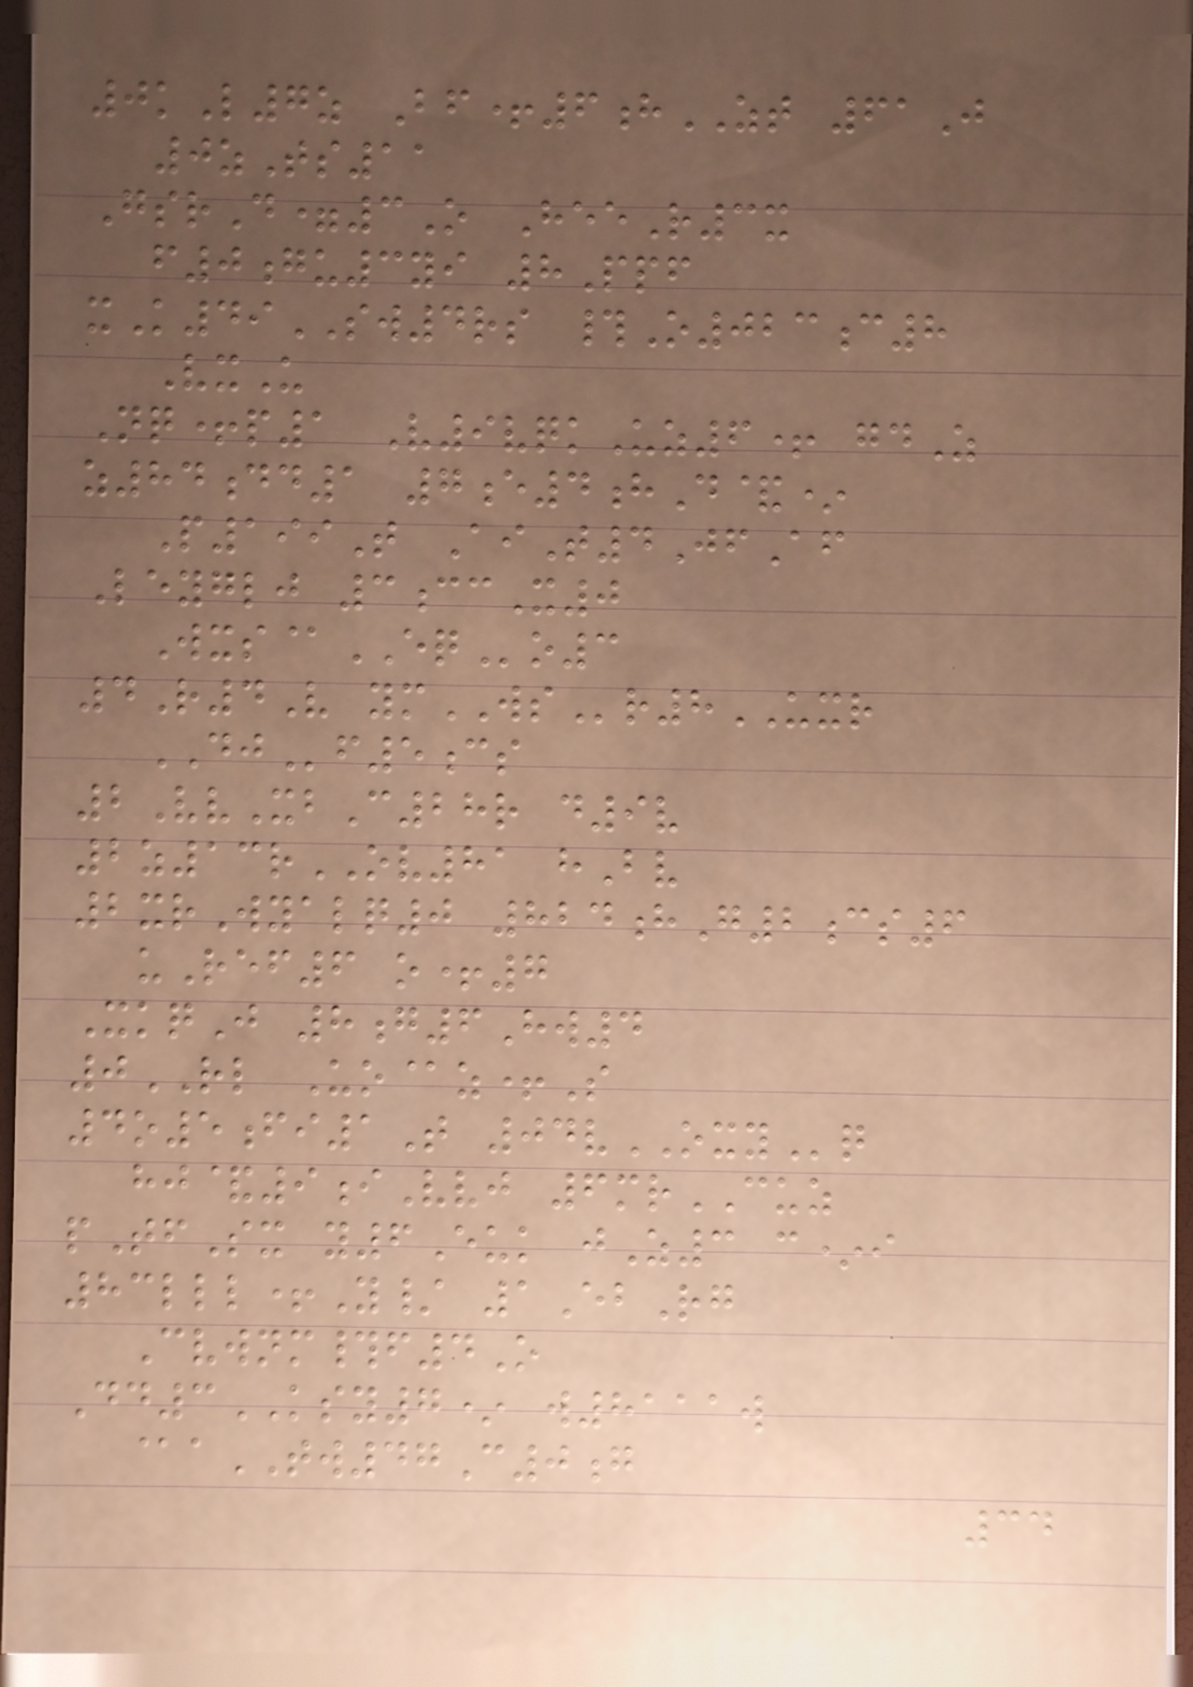0kL7z Bf+6hZT 61J
0zTs11
GsrD=3O HeeR3x
f0gu3yi 8Ppf
xK49SW4rs #O023c8
VxU
Nq+p1 V9vqkUz6+ gdZ
z84dd1 7e4hD&*
P199T AiT4JfAf
Leyglj 3ccX0
Wxs@EQo3
4R4V ymWSr8UXR
DJf5cs
2VvXbC28r d9v
2z13rOV81 hBv
2xrWyalq0 824hG2cs6
uRef6 o+7
XkqJ 8g6Hw4
0RL Uo@z+S
4o5fi1T 04vOXYq
hj&9iVvj 6mrCUZ
pTfSx y6Euk jZ3 c*i
83lll+Y/ 1EbRg
Cvwnm#f4O
Dd3KSY7* w8111w
@aTW47C0g
34
